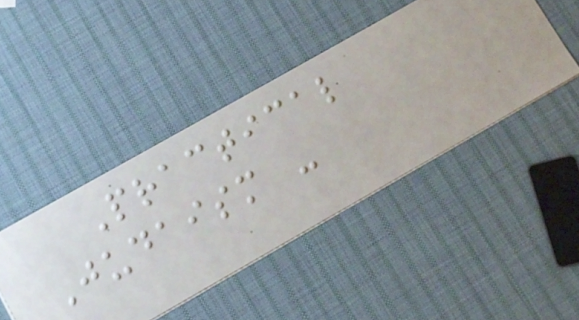Practical
Judaism -
